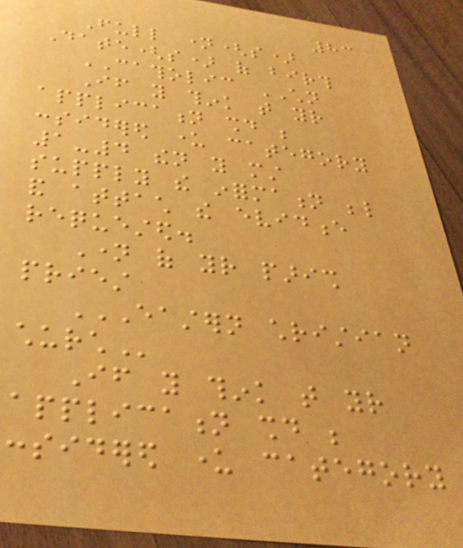83
Full name(s)
Date(s) of birth
CATHOLIC CHILDREN
If you think that your
application should be
considered under category
1-4 then you must
supply the information below
and attach the evidence
requested.
Name of your parish
priest
EASTERN CHRISTIAN
CHURCH
If you think that your
application should be
considered under category
